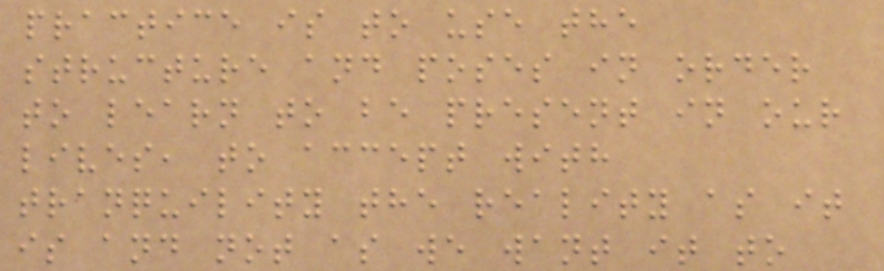practice is to use the
structure and poses in order
to learn to be present in our
lives, to accept with
tranquility the reality as it
is and not as we want it to
